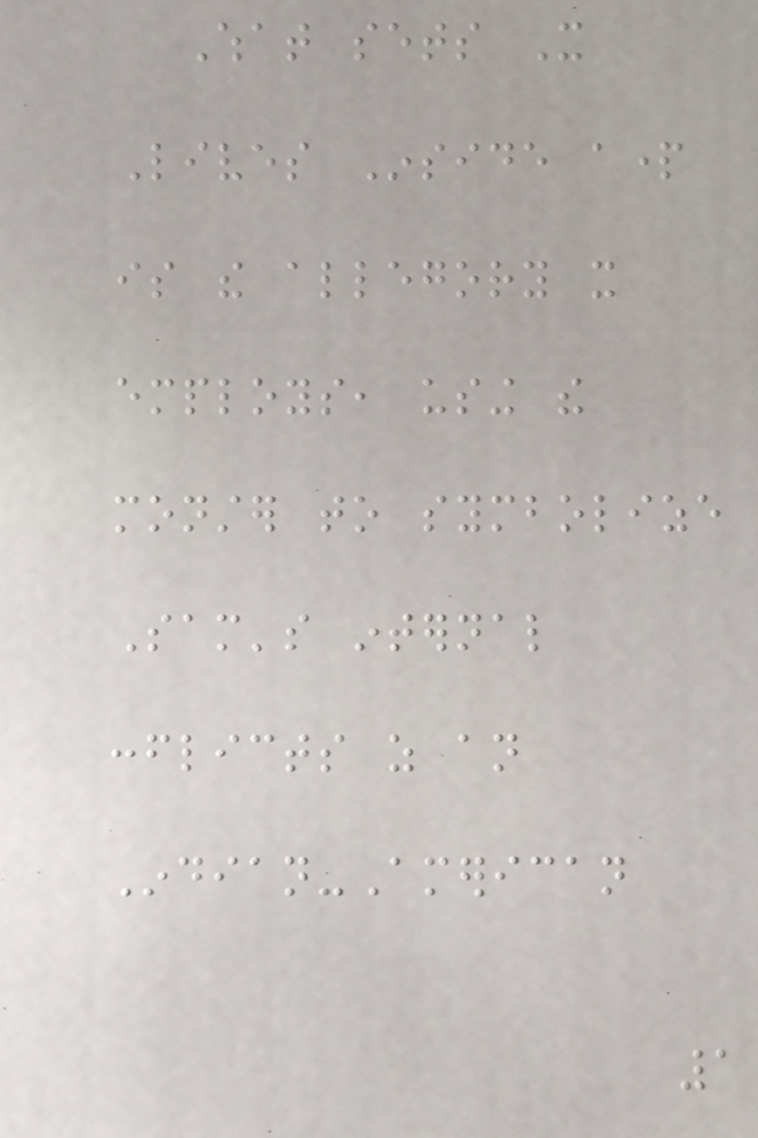What sets It
Lives Inside apart
is the allegory it
employs, using the
monster to symbolize
Sam's internal
conflicts as an
Indian-American
1
